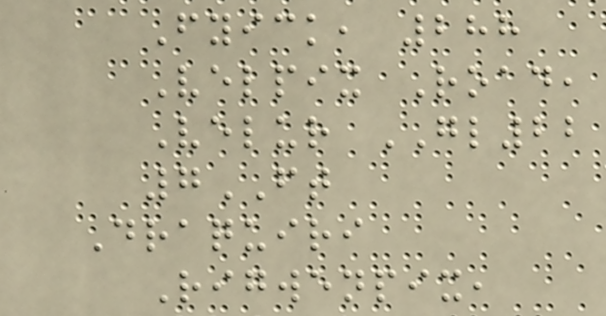Fyick, 288
Velpix Road,
Velur GL22
7FT
Draquiri
Rigwenpix,
